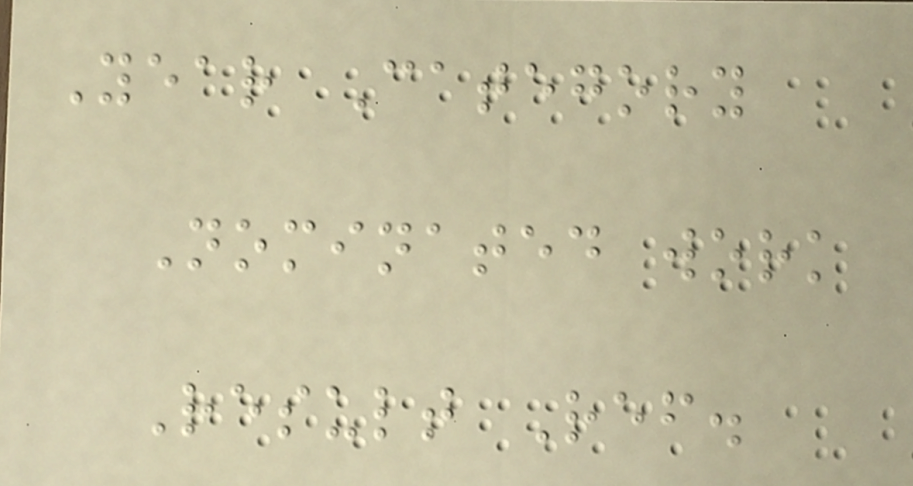Year Category
Nominated work
Result Ref.
